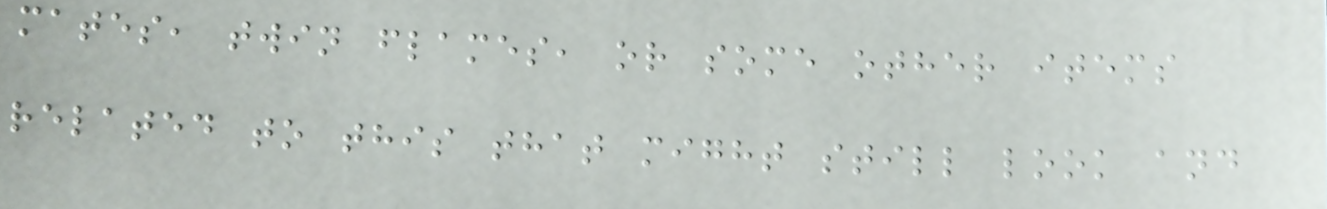mates, twin flames, or some other items
related to this that might still look and
